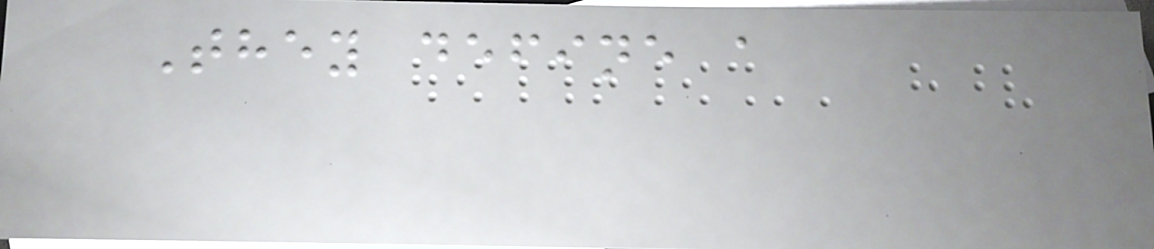They define a
